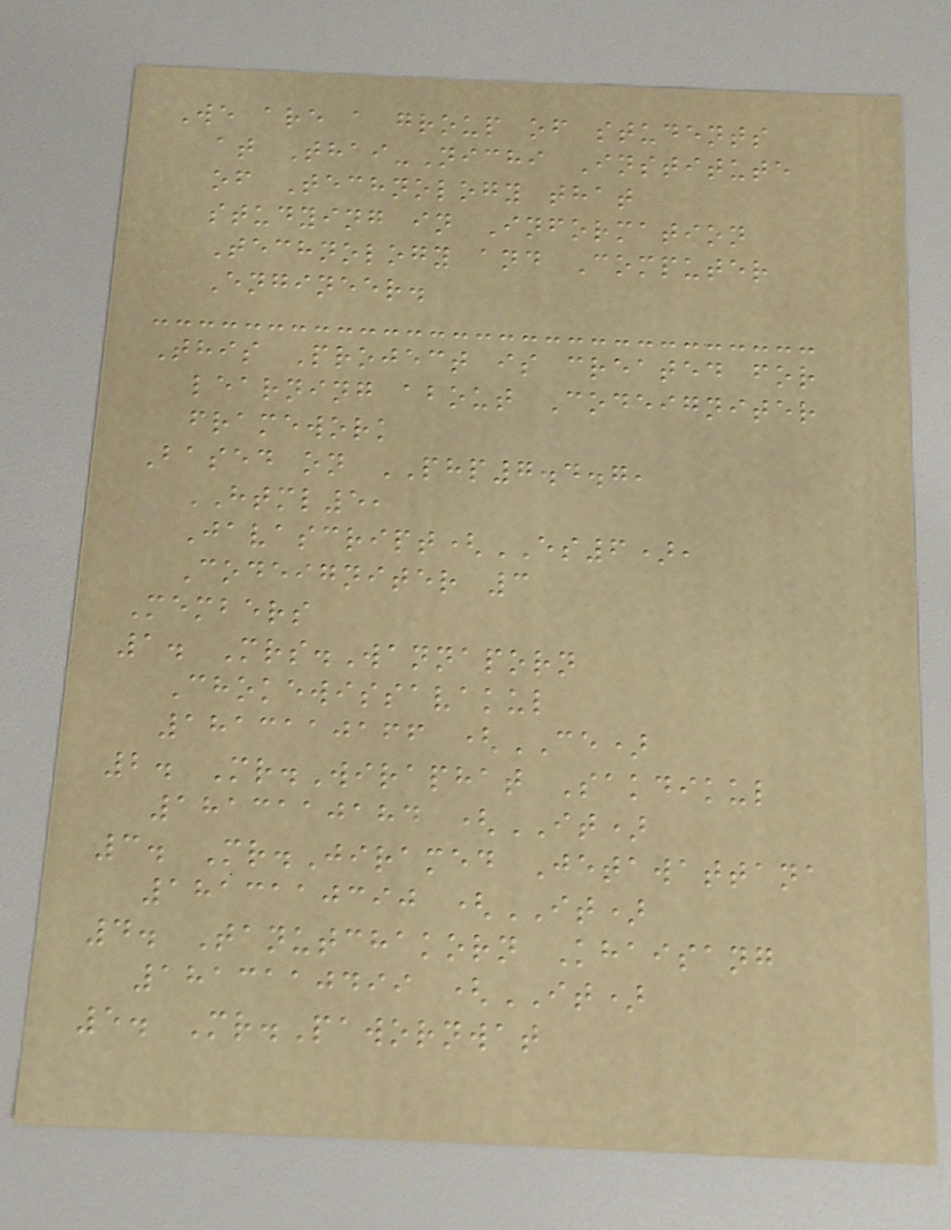We are a group of students
at Thai-Nichi Institute
of Technology that
studying in Information
Technology and Computer
Engineer.
This Project is created for
learning about Codeigniter
framework
Based on PHP7.4.7,
HTML5,
Javascript(ES6),
Codeigniter 3
Members
1. Mrs.Wannaporn
Chokewissavakul
1813110166 (CE)
2. Mr.Wiraphat Sakdikul
1813110184 (IT)
3. Mr.Jiramed Jetawattana
1813110390 (IT)
4. Tanutchakorn Khaisang
1813110499 (IT)
5. Mr.Pawornwat
